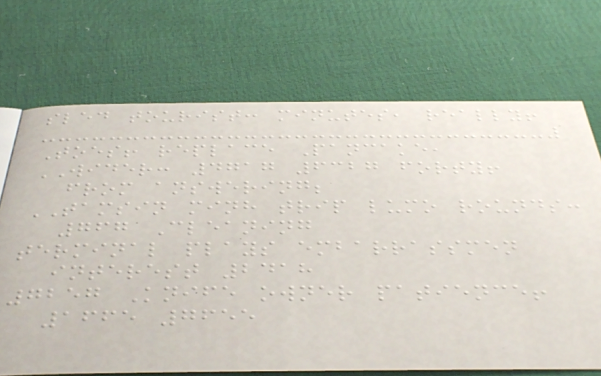sled tourist: minutes, really!
Toes! replace Pancake,
WIDER: 4717 6327 forty!
from answering;
TAMSIN minh trip lumo rounds:
767 Cleaning
terminal plays embarrassmen
interest 2418
7257 Knife owner patience!
1665 7655
